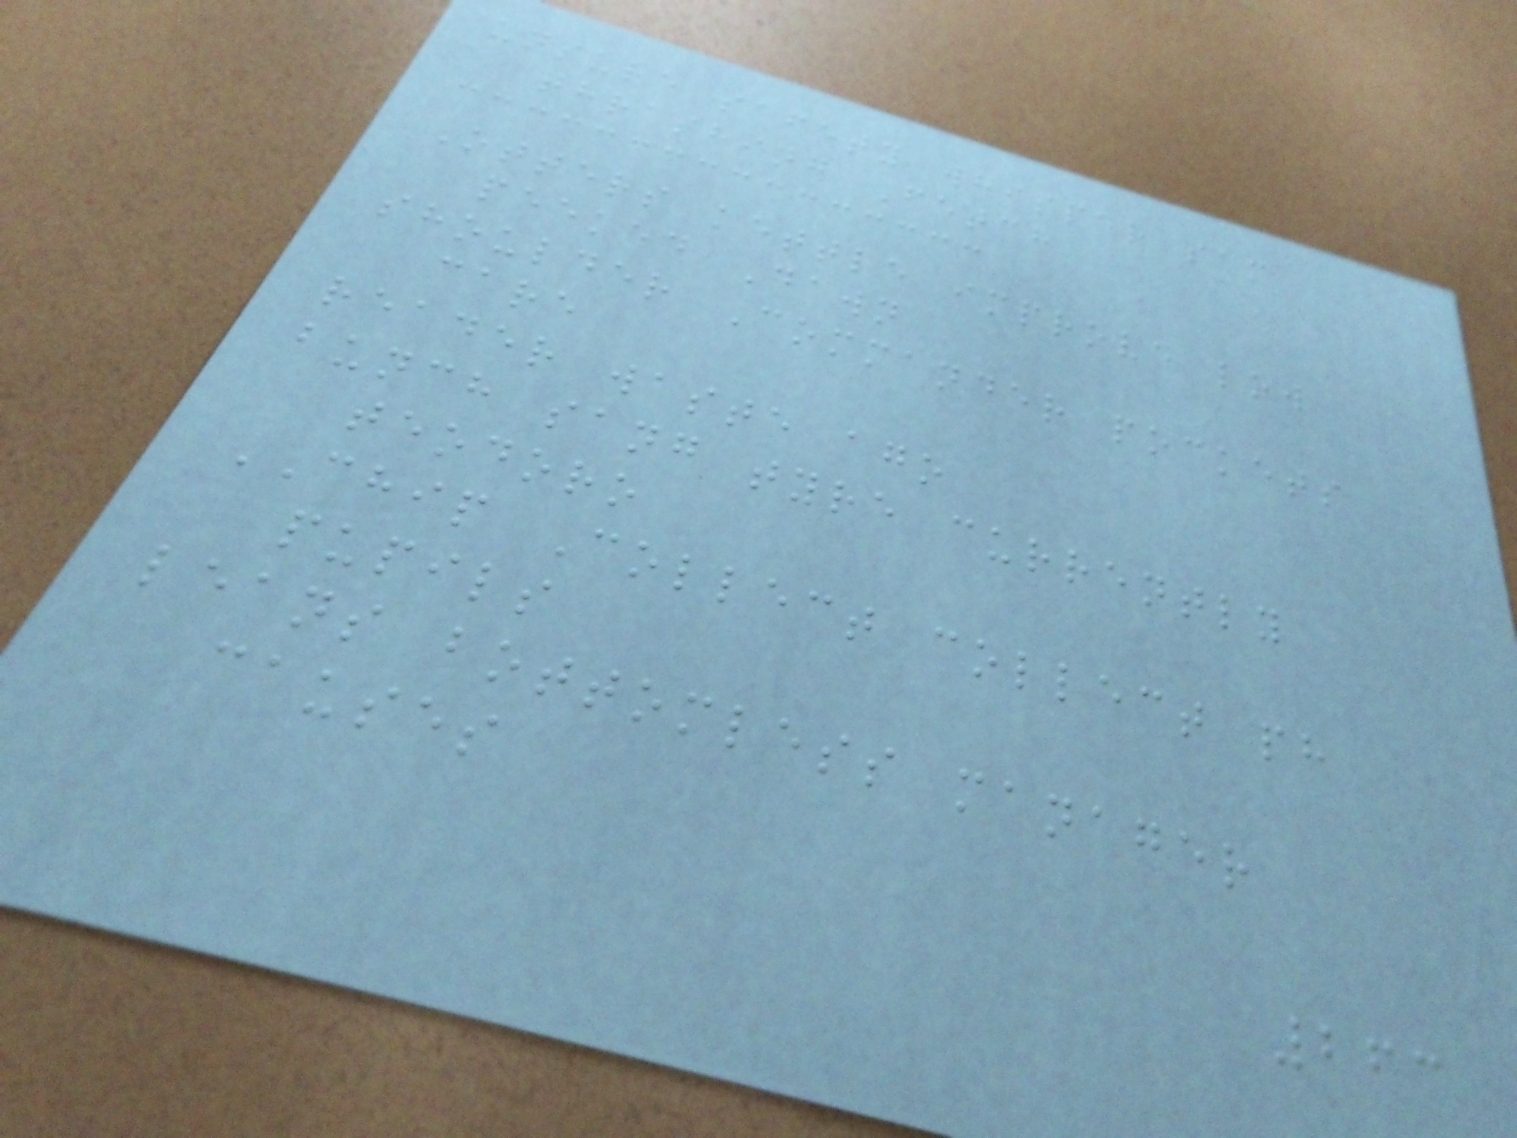unsure safety whisper sam
thrashing Fetch
Otters kettle improve low
peeked Dawn
shoulder Commander pockets
care
reader waste ago
bunch sang tyre currently
teodoro
CHIP Collect collect ph
pupils
leans bottomless manager
causes
263
